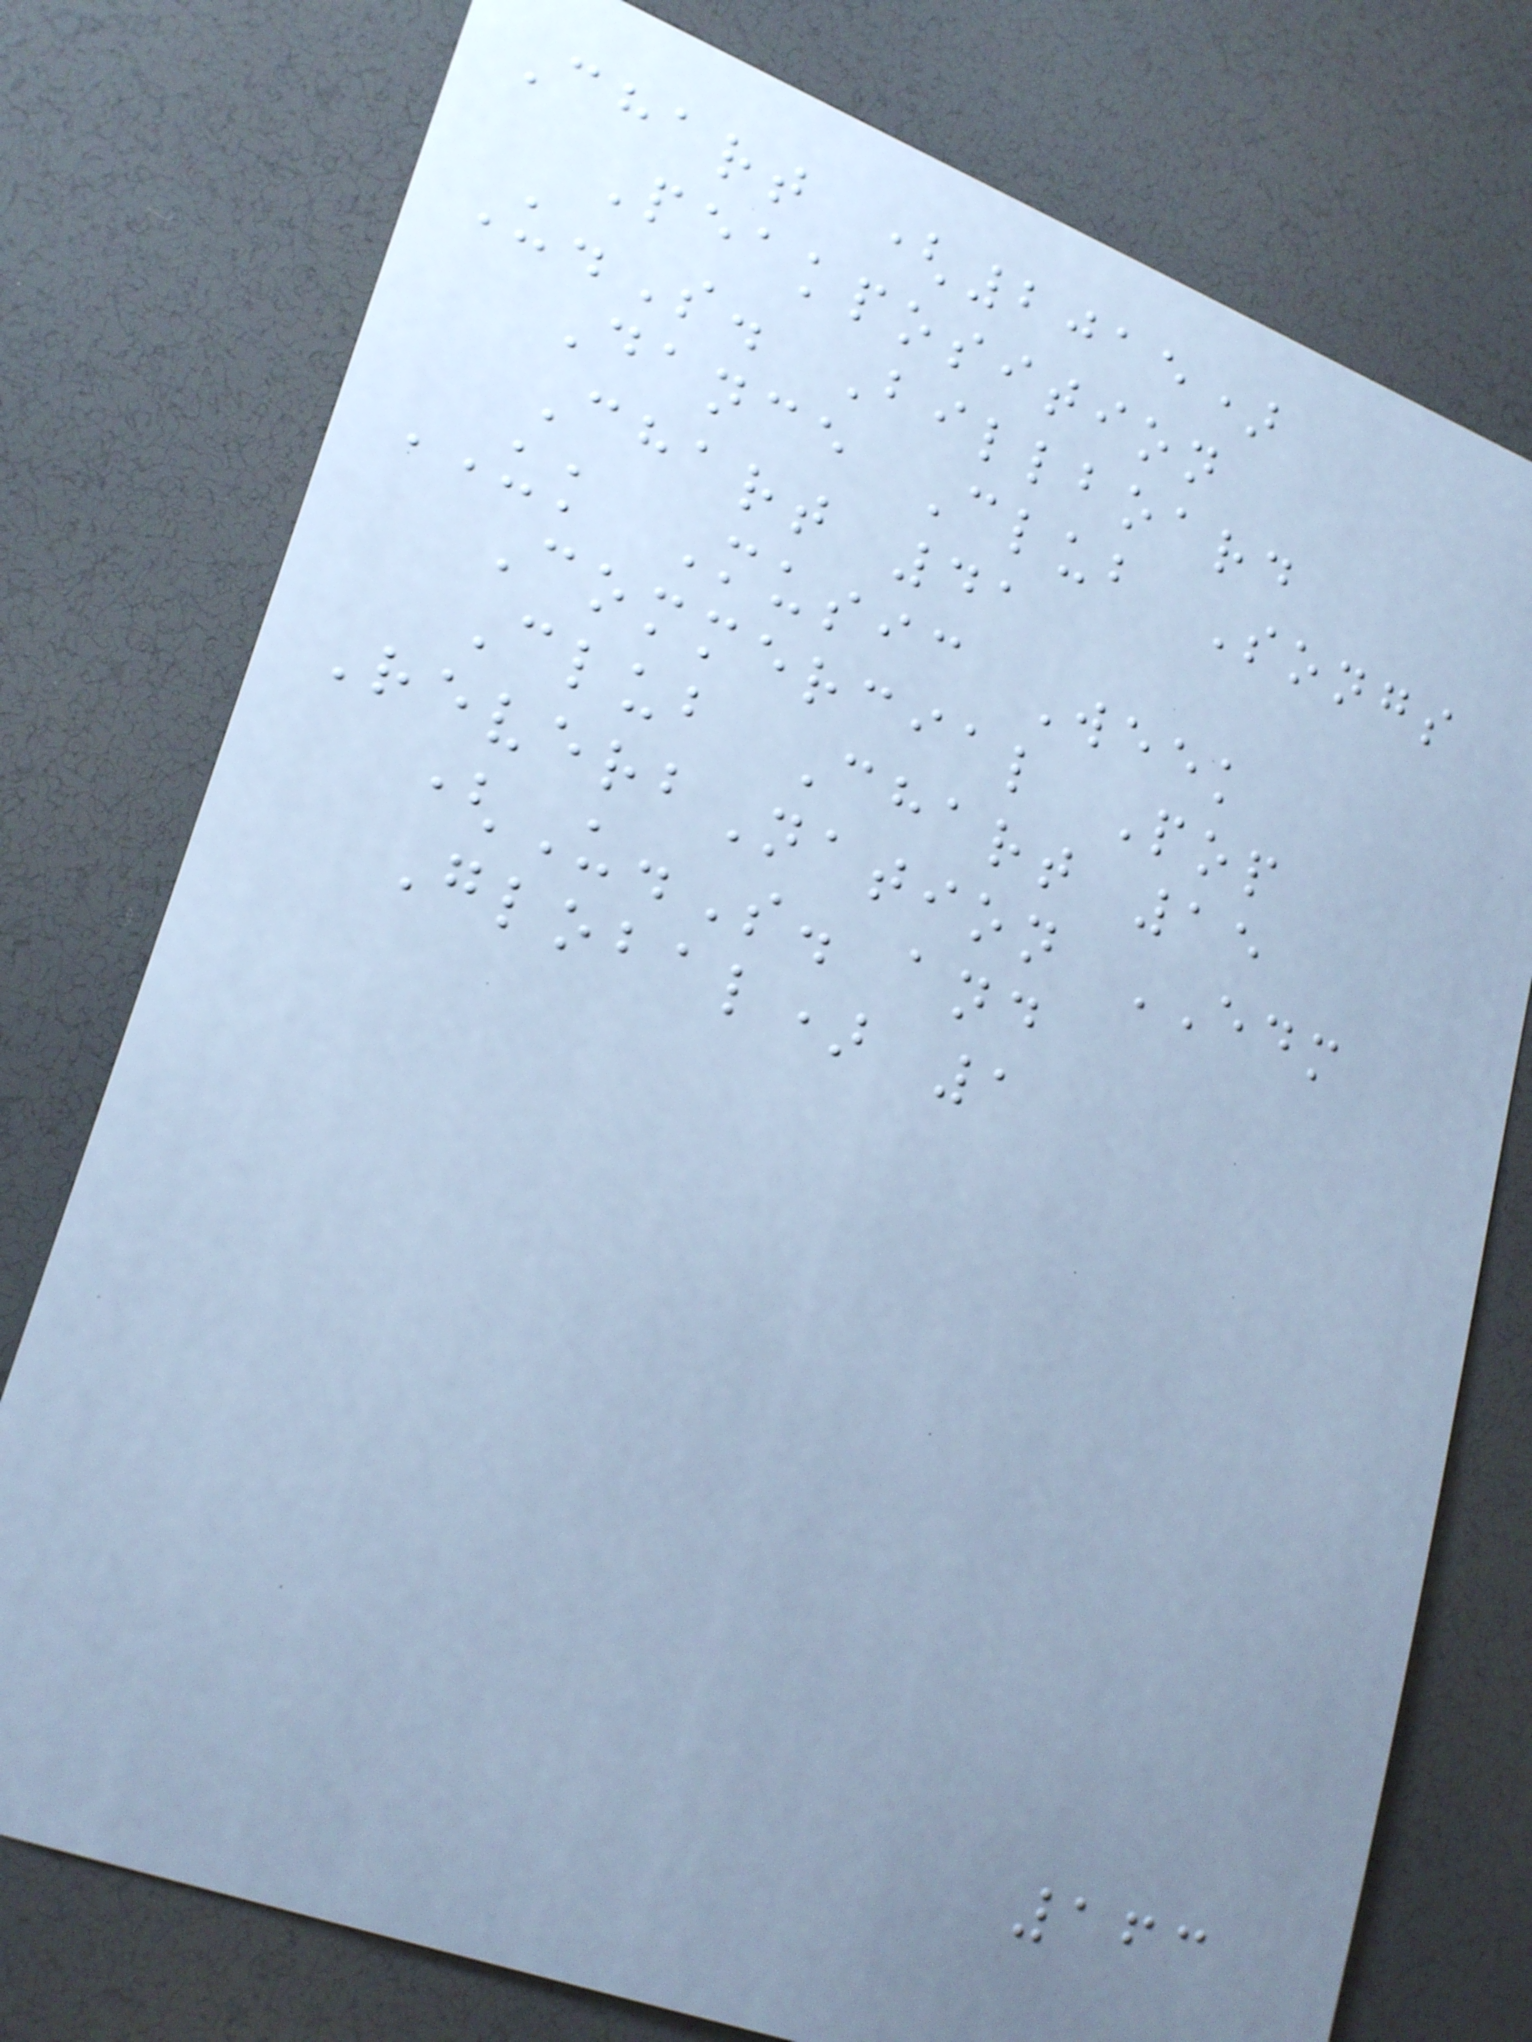Chart (2015)
Peakposition
U.S. Billboard
Dance Club Songs
Chart 41
UK Music Week
Commercial Pop
Club Chart 15
ReverbNation EDM
(U.S. and
Global) 1
163
